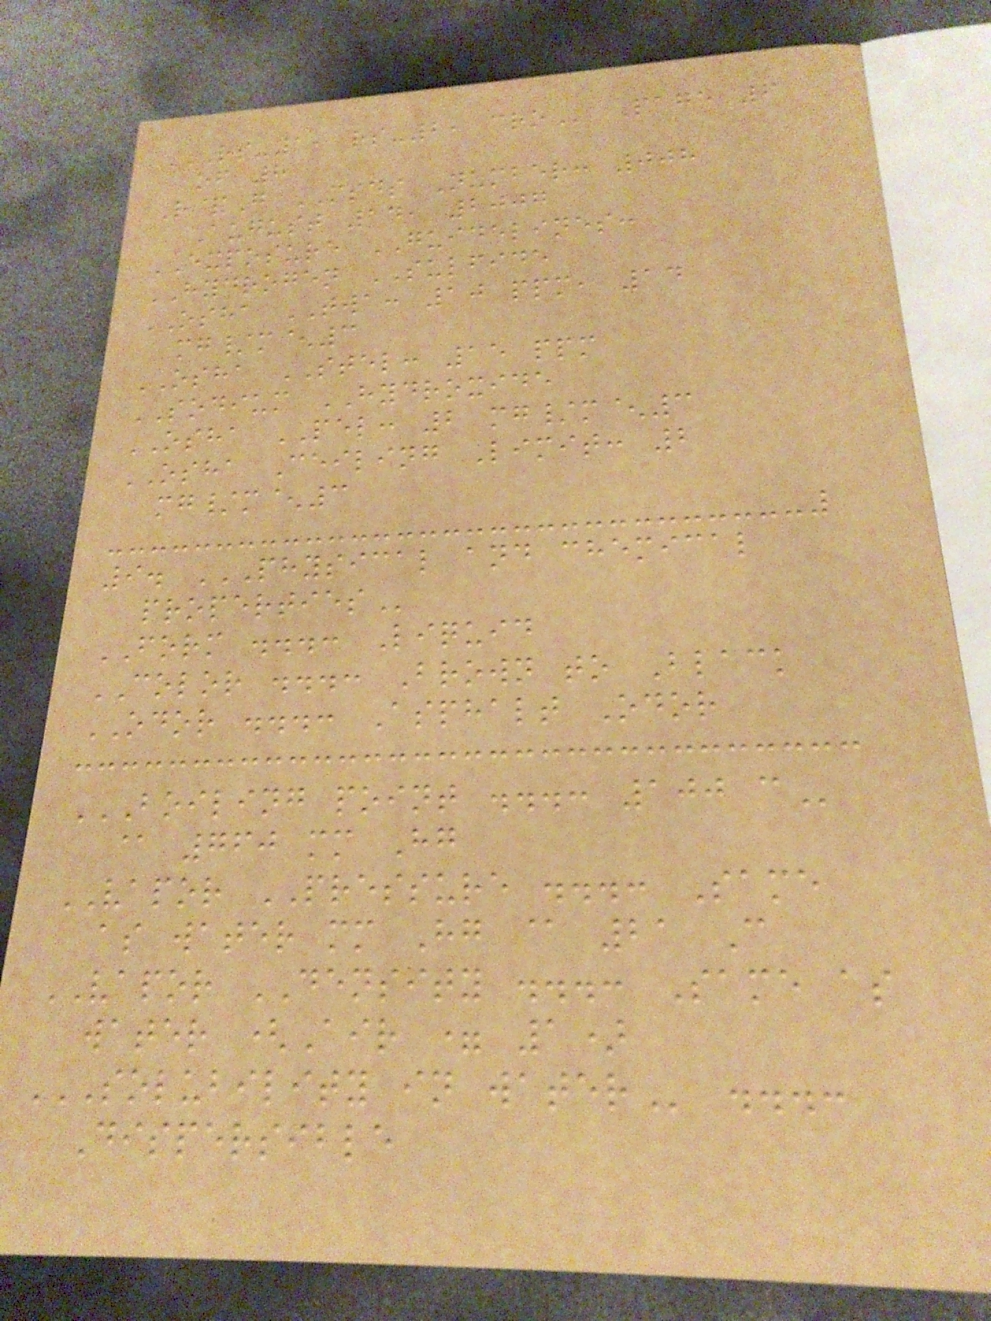RS-1, RS-2, CRO Page 6
of 8
R&G MSDS Number: 008
August 14, 2007
EXPOSURE GUIDELINES:
HYDROGEN SULFIDE
OSHA TWA: 10 ppm, 14
mg/m^3
OSHA STEL: 15 ppm
SODIUM HYDROXIDE
OSHA PEL: 2 mg/m^3
OSHA Ceiling Limit: 2
mg/m^3
9. PHYSICAL AND CHEMICAL
PROPERTIES
FORM ...: Liquid
COLOR ...: Brown to Black
ODOR ...: Asphalt Odor
BOILING POINT ...: 100 C
@ 760 mm Hg
VAPOR PRESSURE ...: Same
as water mm Hg @ 21 C
VAPOR DENSITY ...: Same as
water (Air = 1)
SOLUBILITY IN WATER ...:
Dispersible
